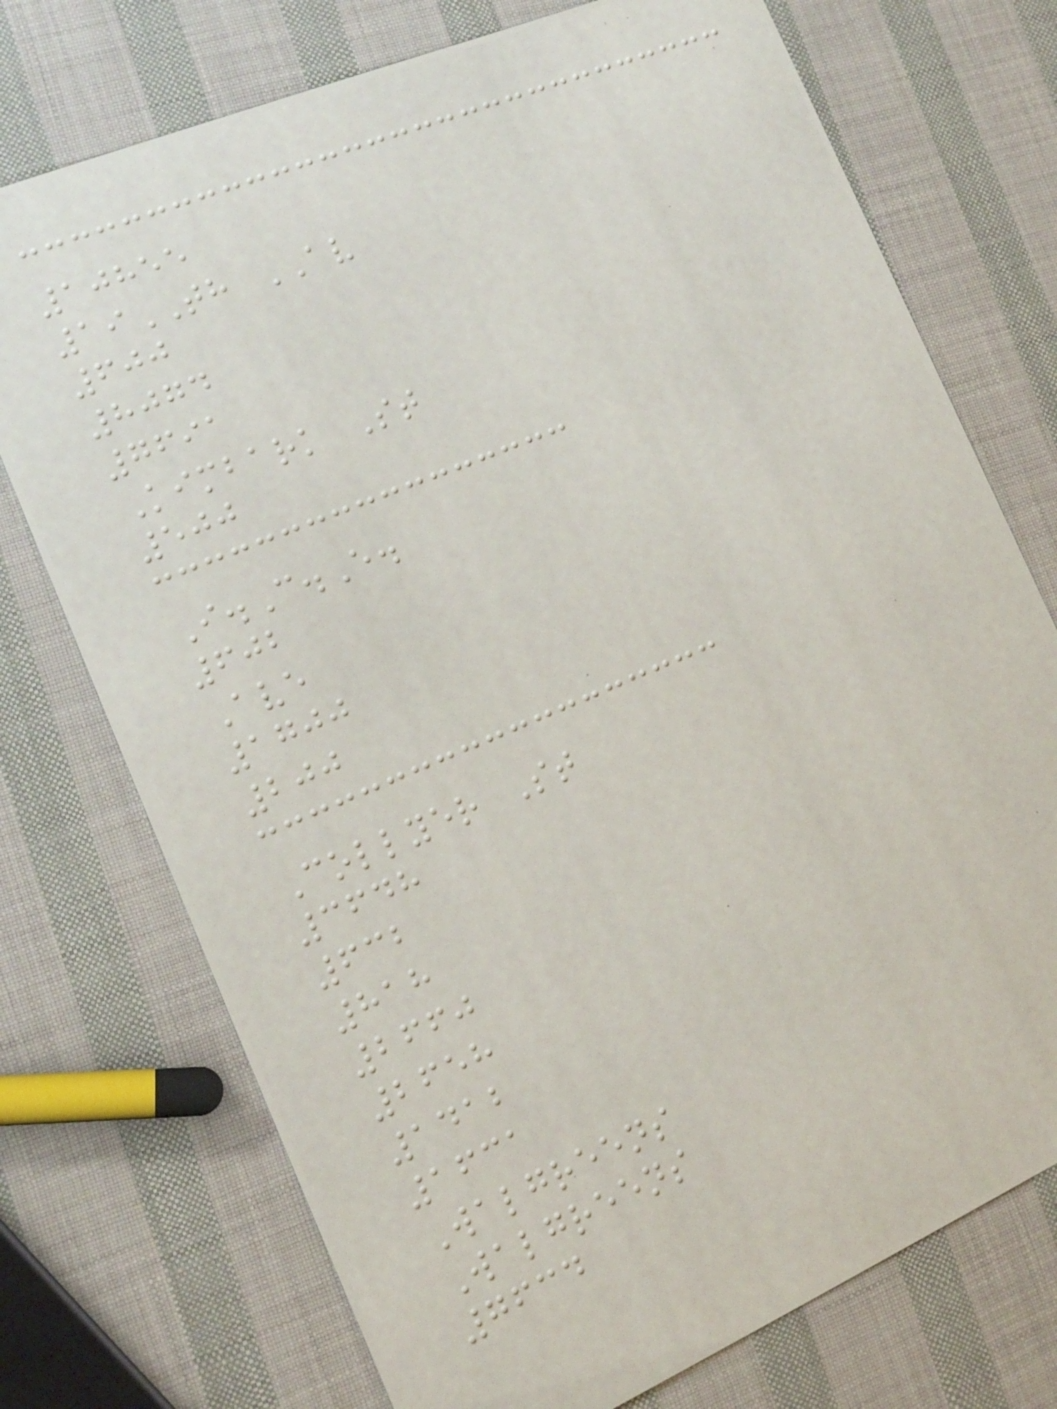10855
19TH AV
600
8074
7691
Kimbark St
500
I.C.E.
602
Ave
1700
200
Collyer St
3648
632
818
2660
2658
1412
1631
Walgreens
Walgreens
7634
